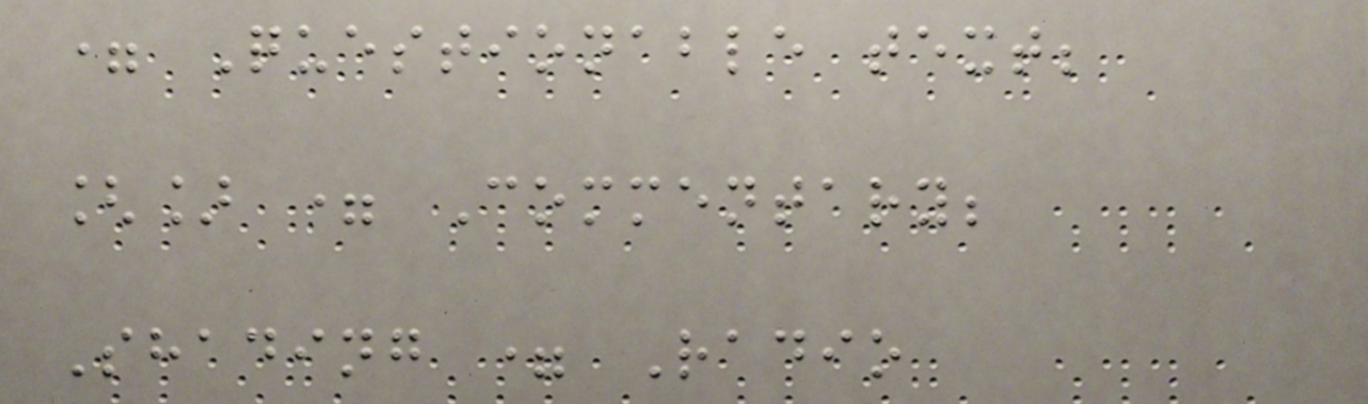= Questionable text;
[] = Commentary;
Shading = Radio
